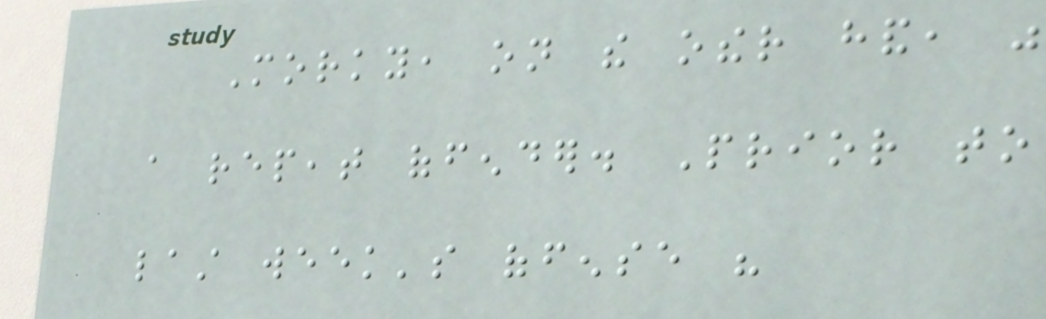Morky, on the other hand, was
a repeat offender. Prior to
last week's offense his
